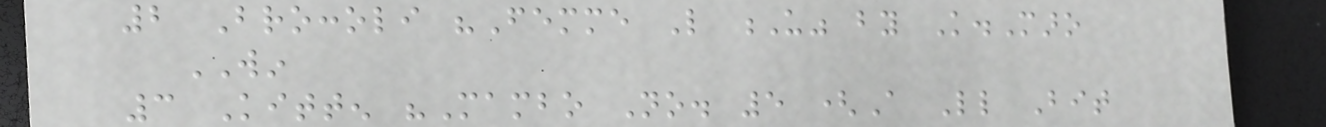2 Broccoli "Femme Like U" by K.Maro
WIN
3 Kitten "Mambo No. 5 (A Little Bit
